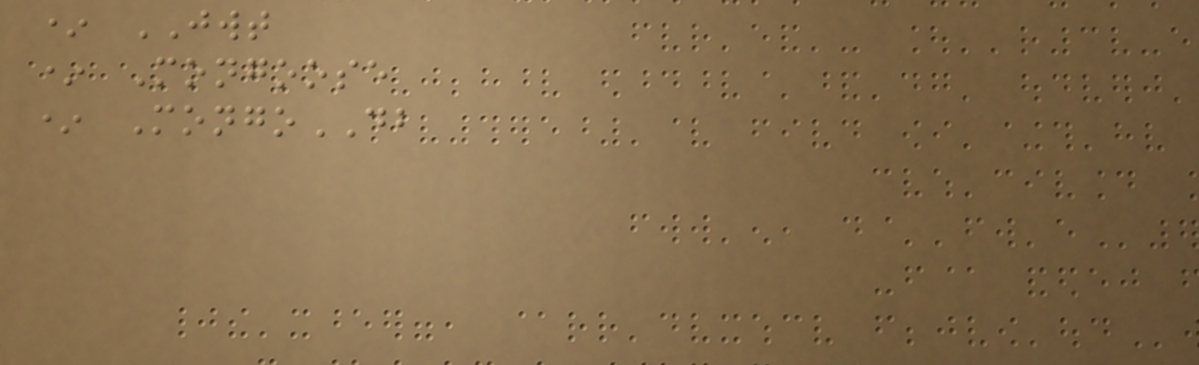* JWT
* Mongoose
* MongoDB
